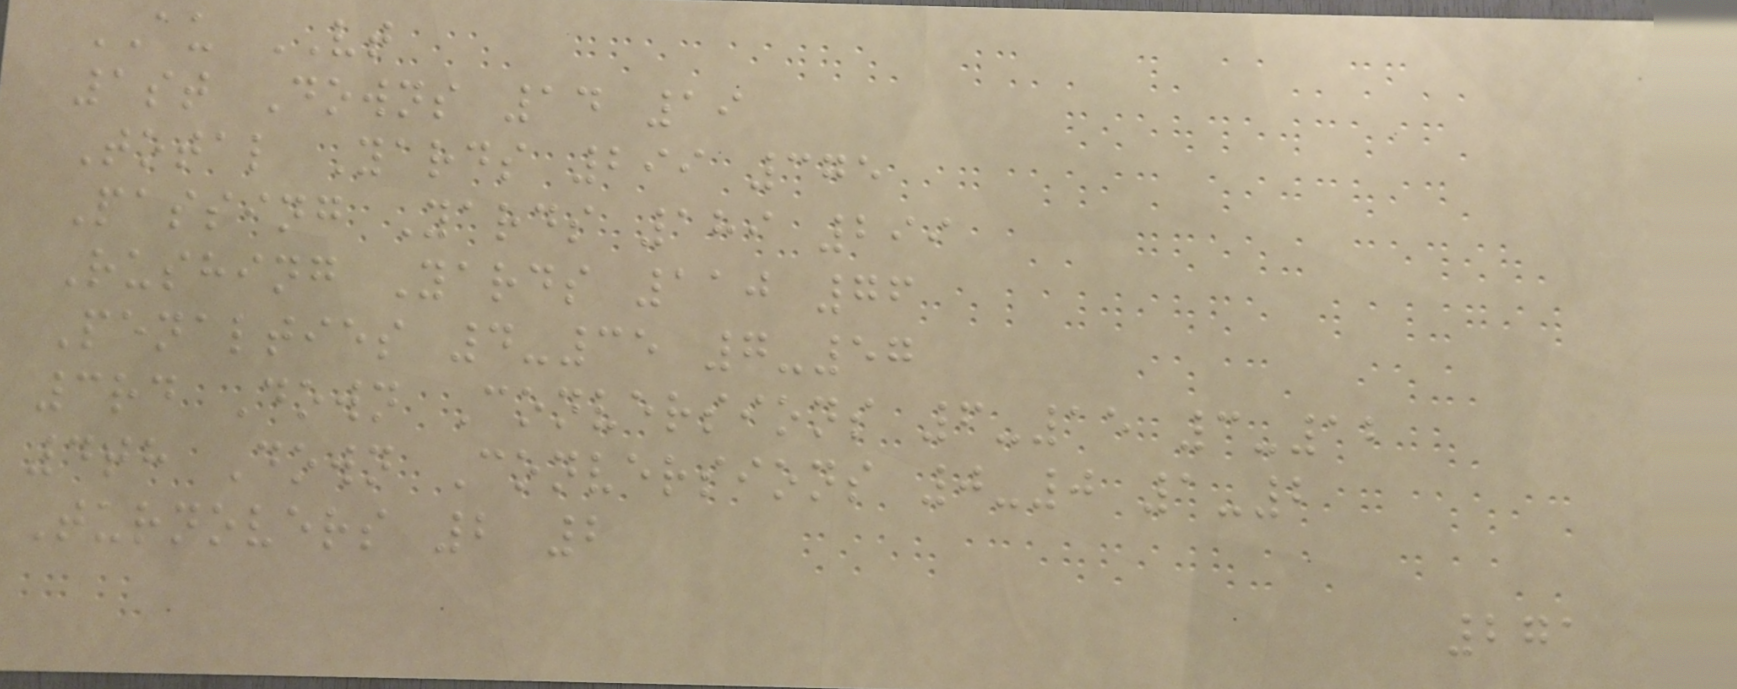AU VT
1st Downs 14 19
Total Yards 299 375
Passing Yards 189 299
Rushing Yards 110 76
Penalties 4-35 7-57
3rd Down Conversions 6-15 3-12
4th Down Conversions 0-0 1-2
Turnovers 2 2
271
